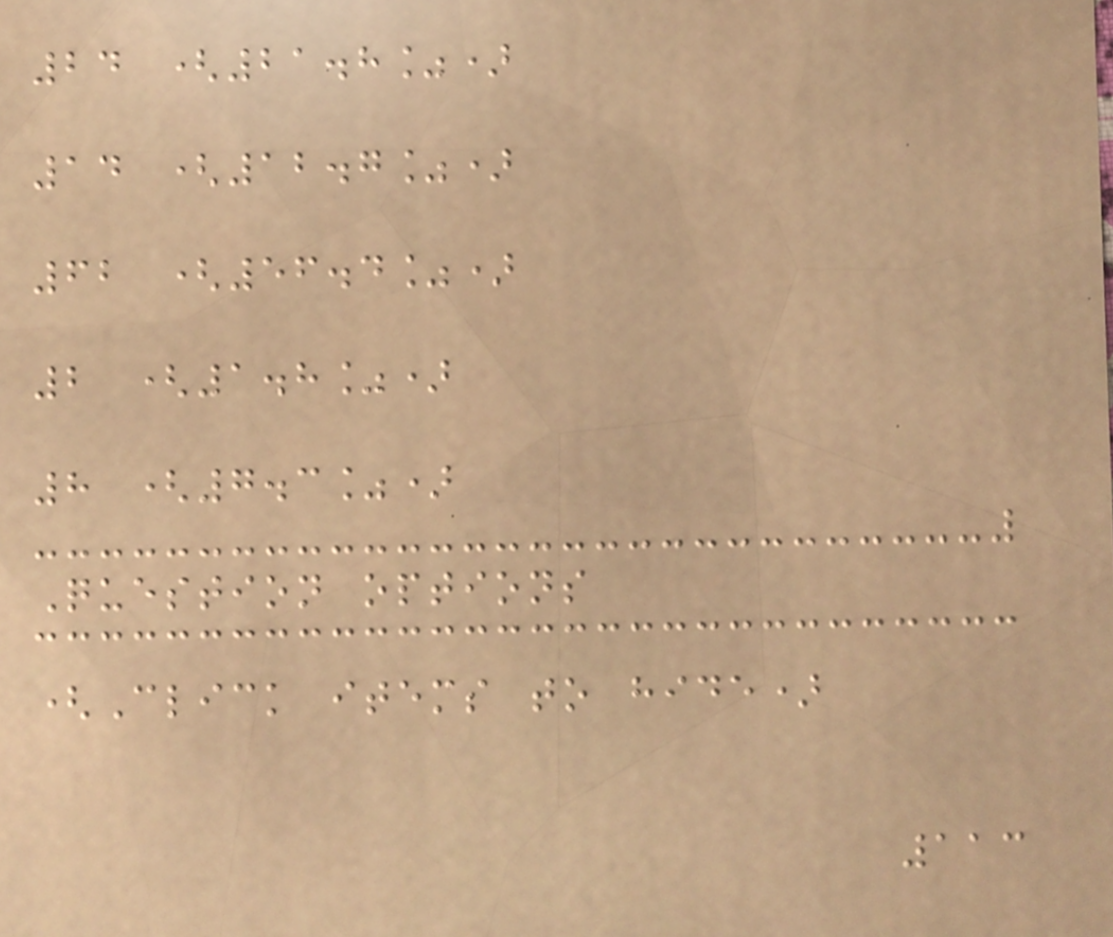24 (21.8%)
14 (12.7%)
62 (56.4%)
2 (1.8%)
8 (7.3%)
Question options
(Click items to hide)
113
